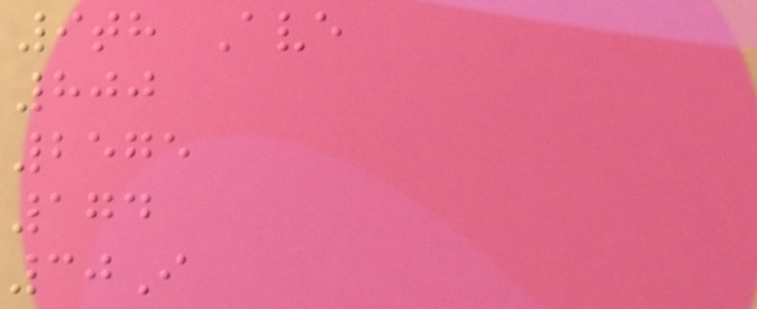9th Ave
800
2575
174
30I
